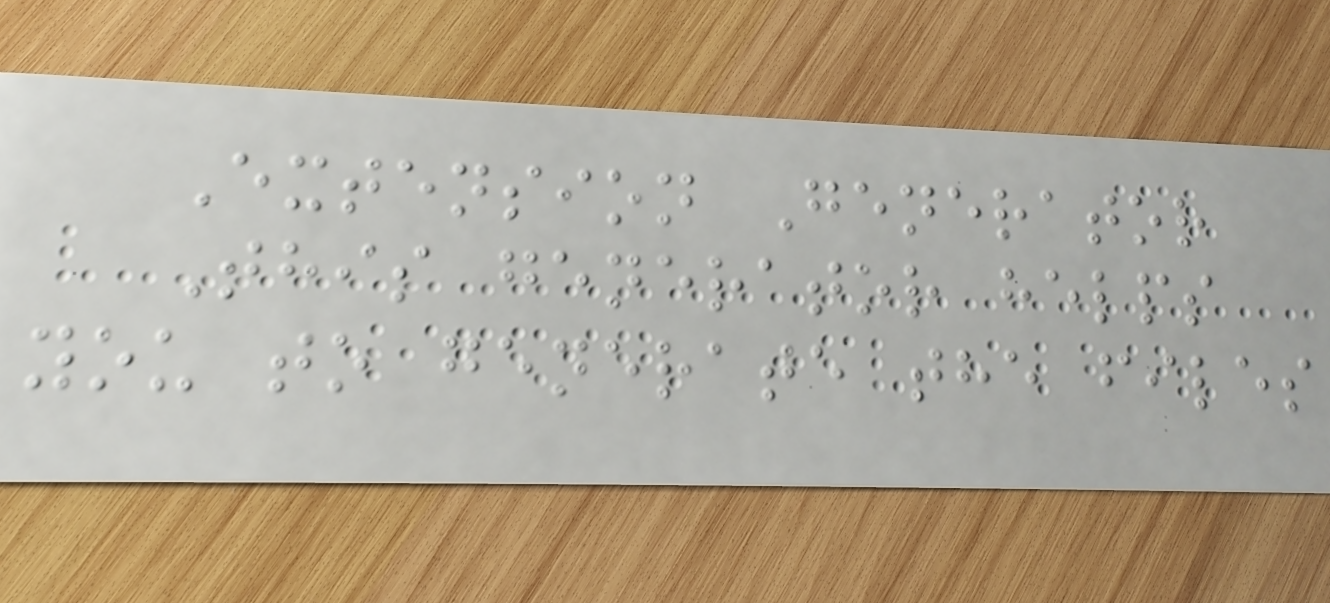Extension Generator
This generator helps
you to generate the files
